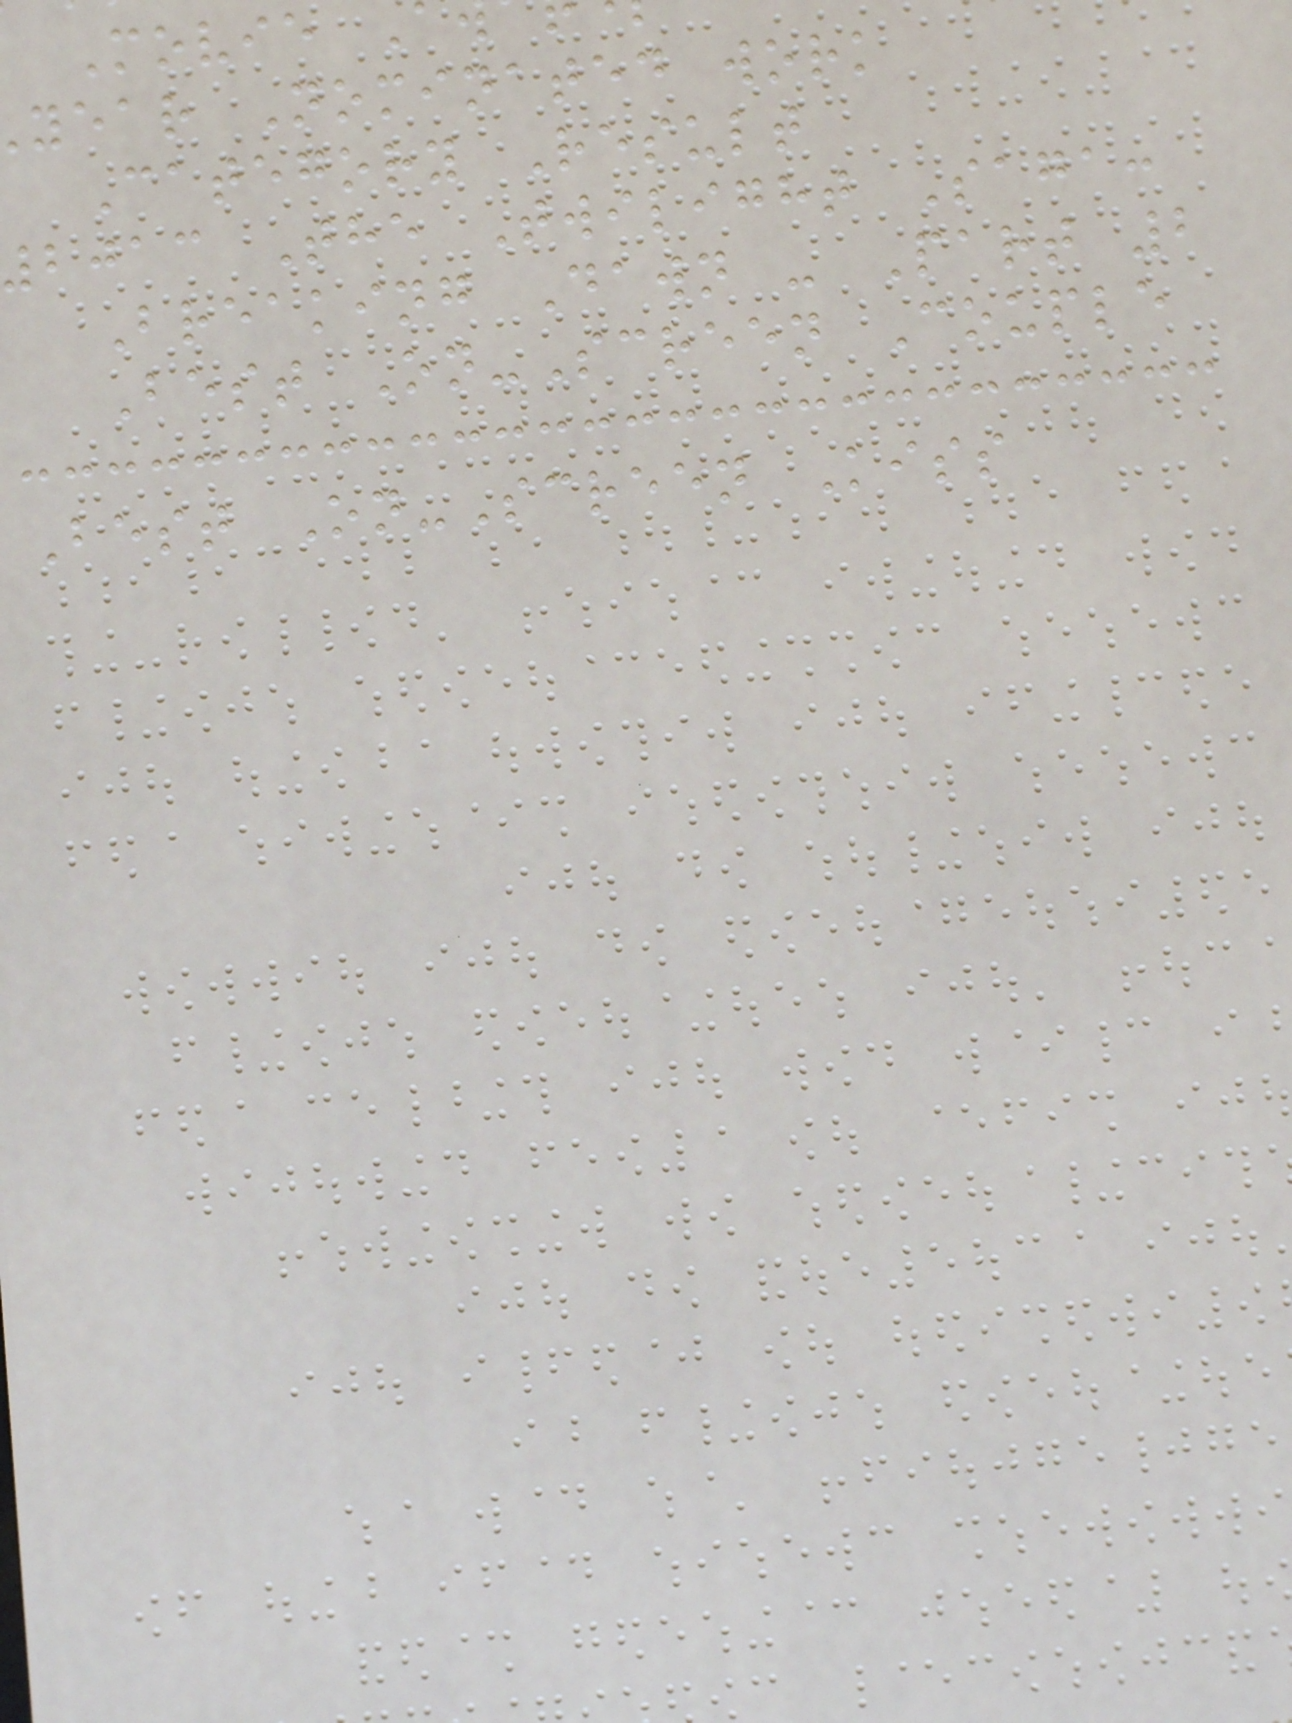Movie
year Nominated work
Category Result
bjac The Twilight Saga:
Breaking Dawn - Part 2
Best On-Screen Couple
Best On-Screen Kiss
